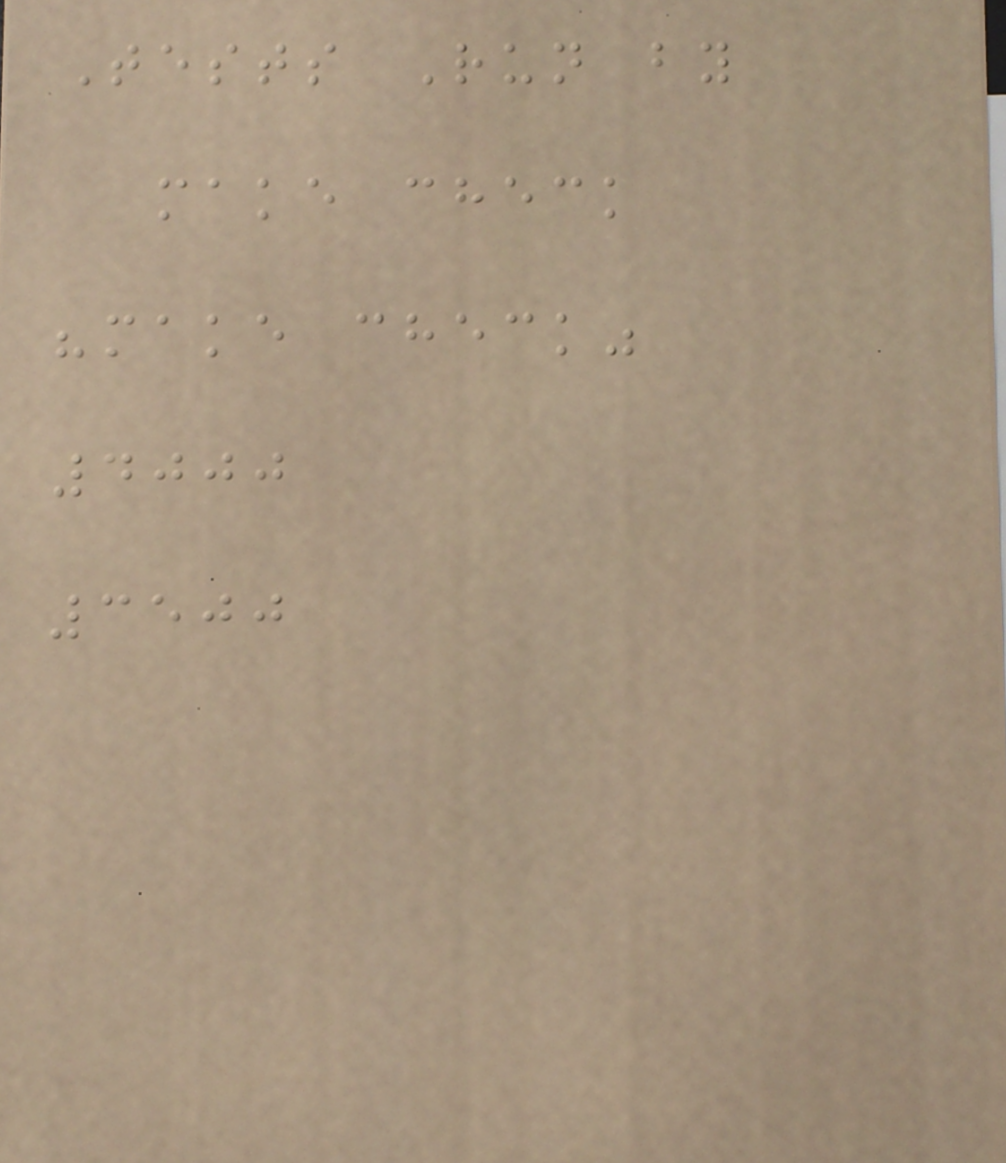Tests Run by
make check
"make check"
4000
3500
